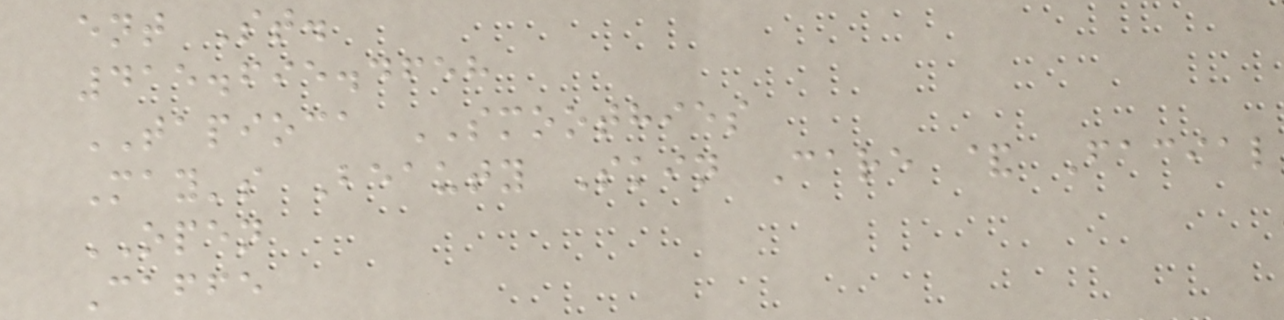ent St.
415.695.4658
TAPIOCA SMOOTHIES
May's Beauty Skin Care & Facial
OPEN
Caffe
